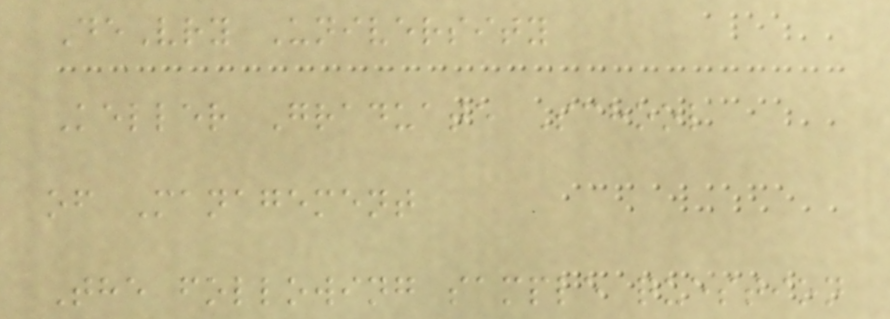DeVry University
Keller Graduate School
of Management
The following sample question
